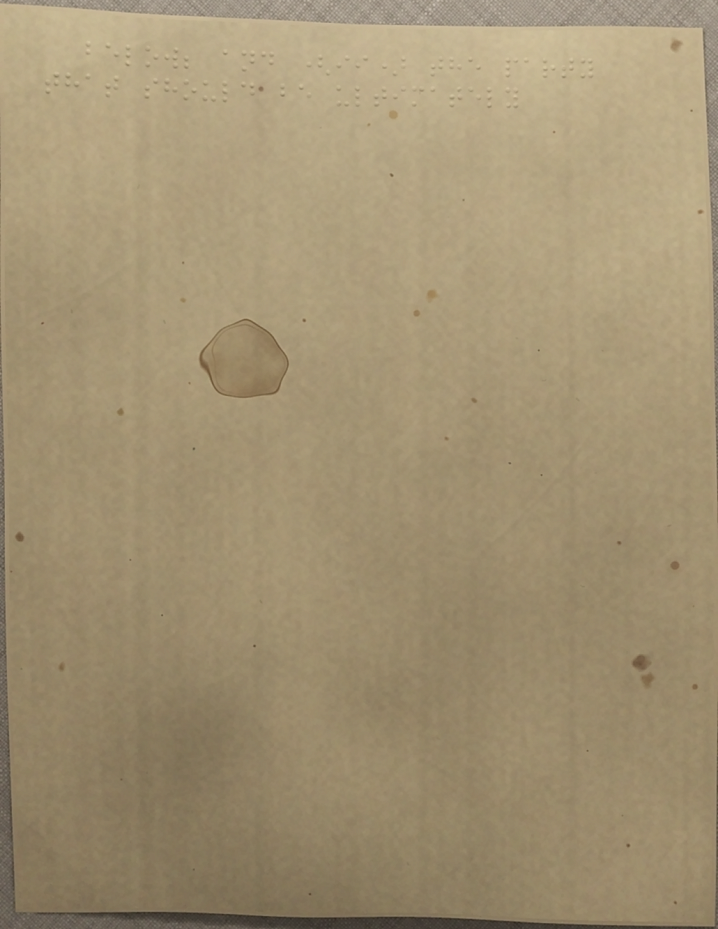below; and (ii) the party
that should be ultimately
